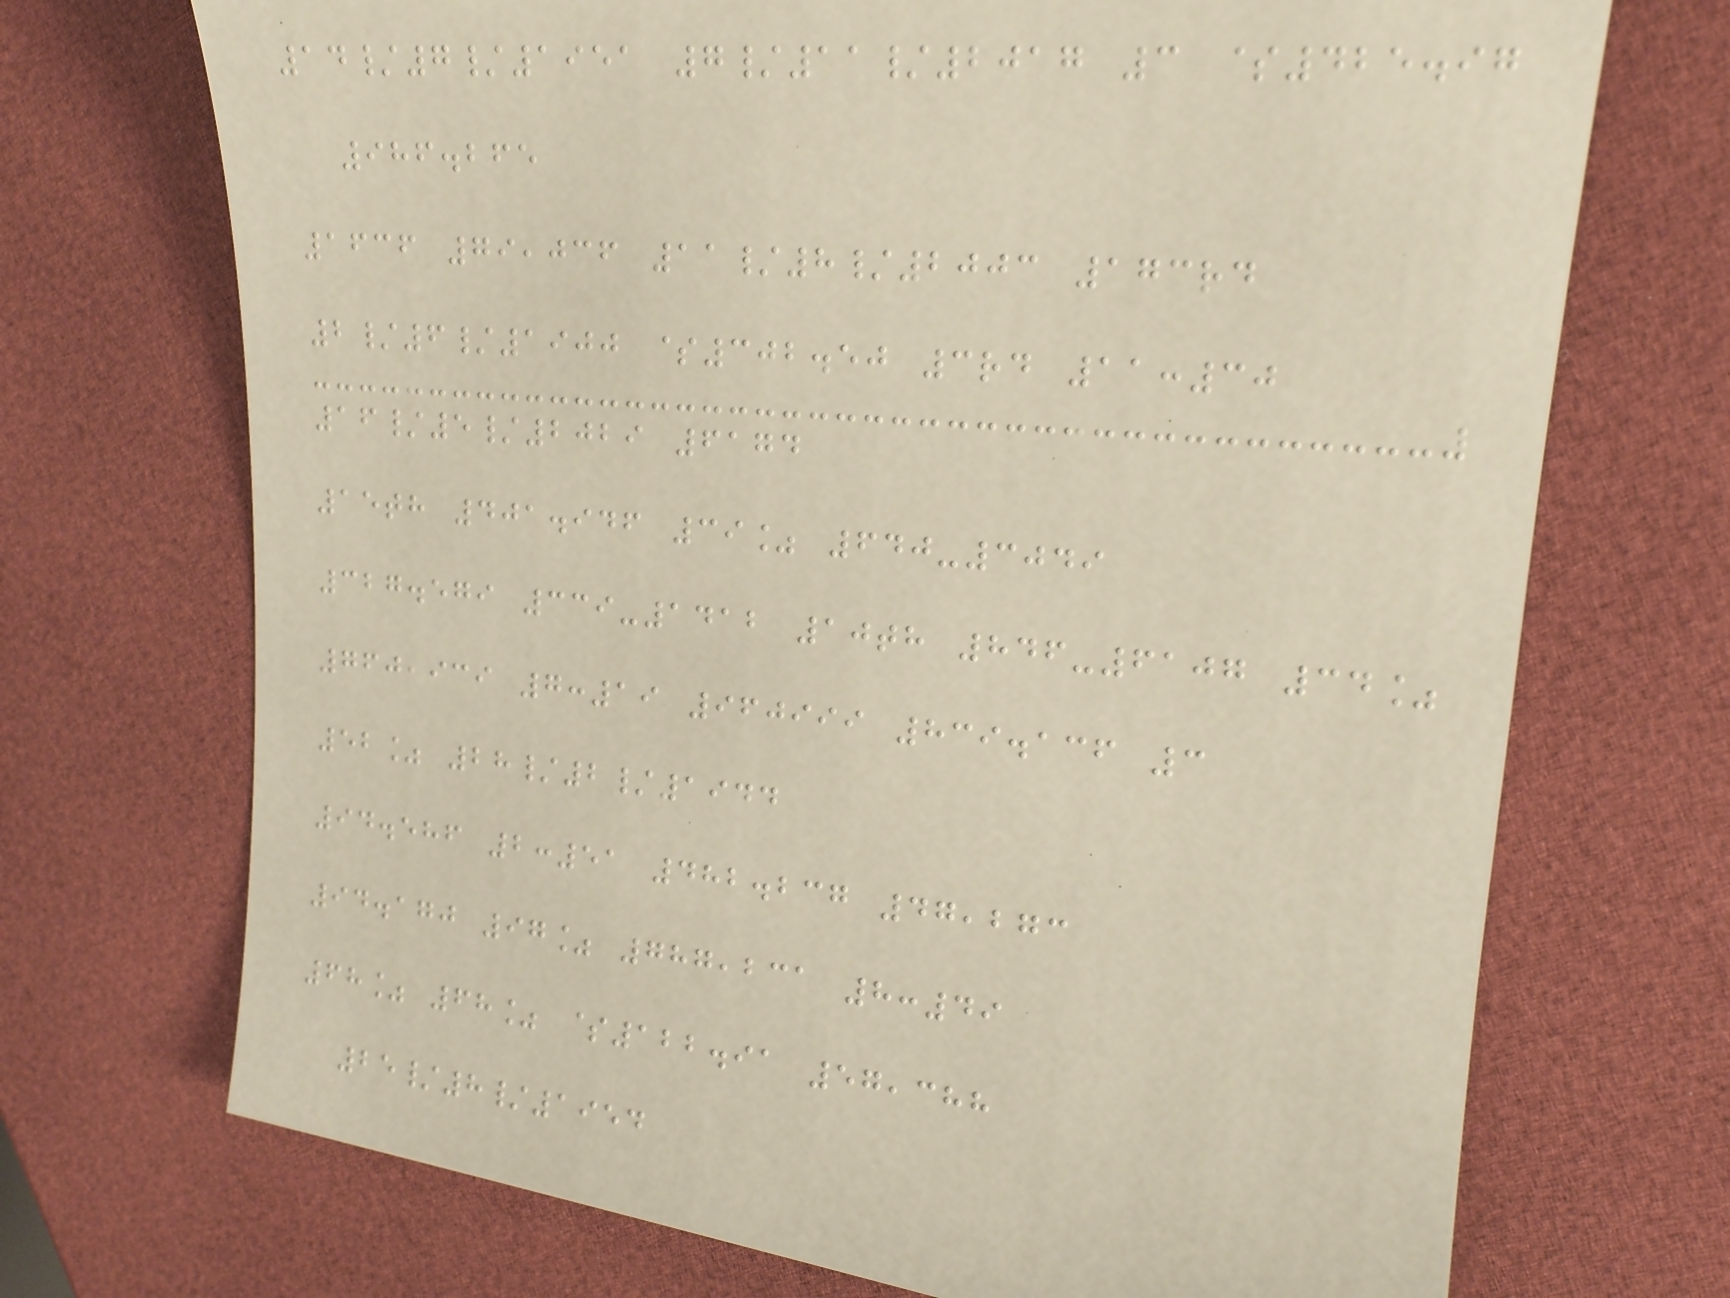14/7/1951 7/11/2017 3 $425.97
986.265
1636 79,036 11/8/2003 173rd
2/6/1900 $302.50 3rd 11:30
16/5/2029 6174
15th 401.946 39% 640-3049
327.579 339-1412 10th 846-6107 34%
760,939 7:19 960999 839.136 3
52% 28/2/1944
94.586 2:51 482.237 47,273
94.170 97% 787,231 8:49
68% 68% $122.91 57,388
25/8/1954
